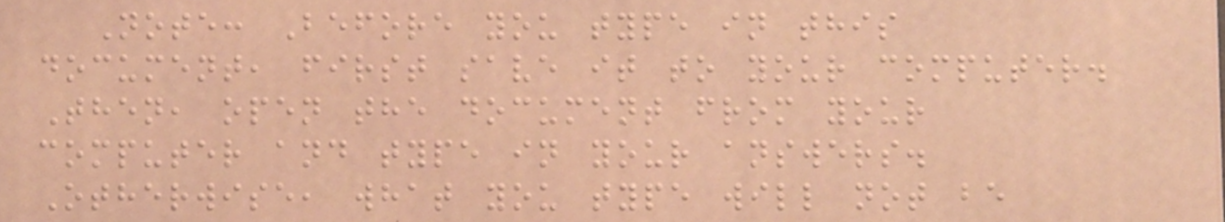Note: Before you type in this
document, first save it to your computer.
Then, open the document from your
computer and type in your answers.
Otherwise, what you type will not be
